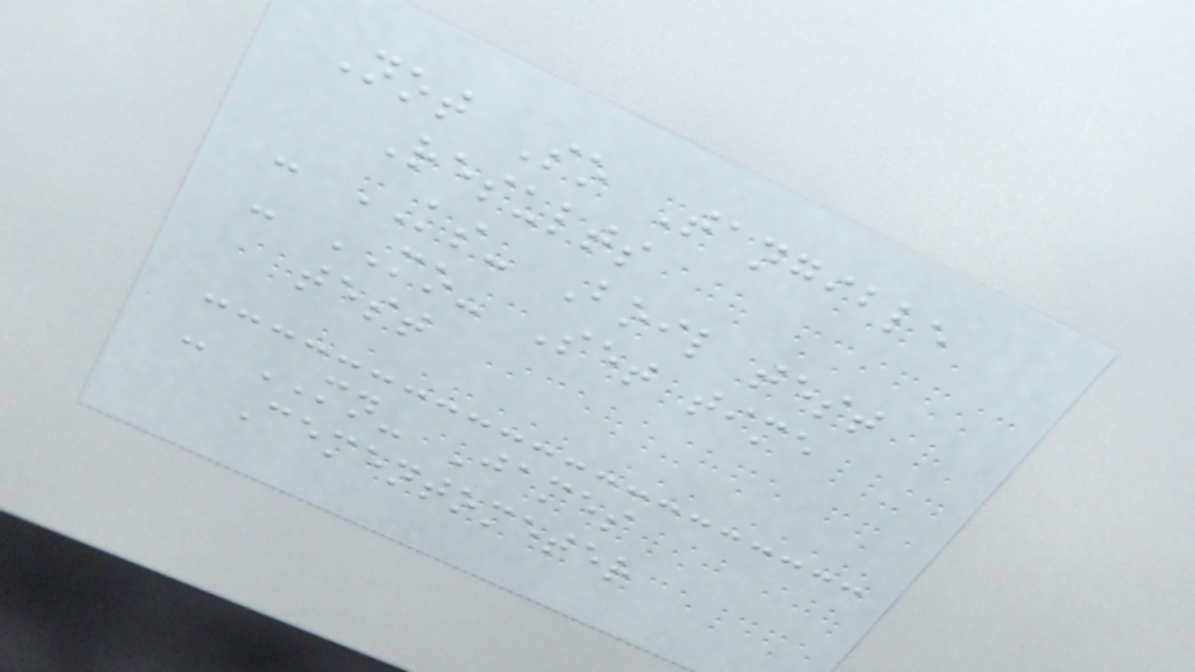Not So Tangible
Results
- KS- Boil test
- MO- Set time
test
- MN- James
Cementometer
